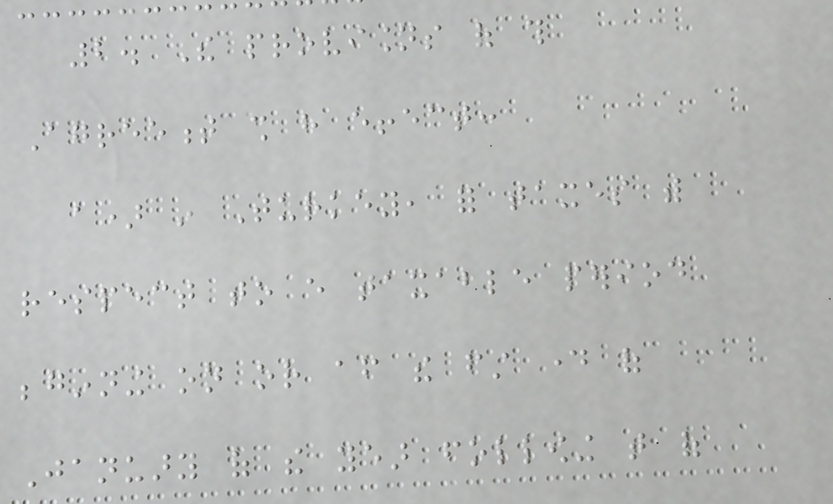2. The provisions of this
Agreement shall have effect:
a) in Turkey, for taxes with
respect to every taxable period
beginning on or after the first day of
January of the year following that of
